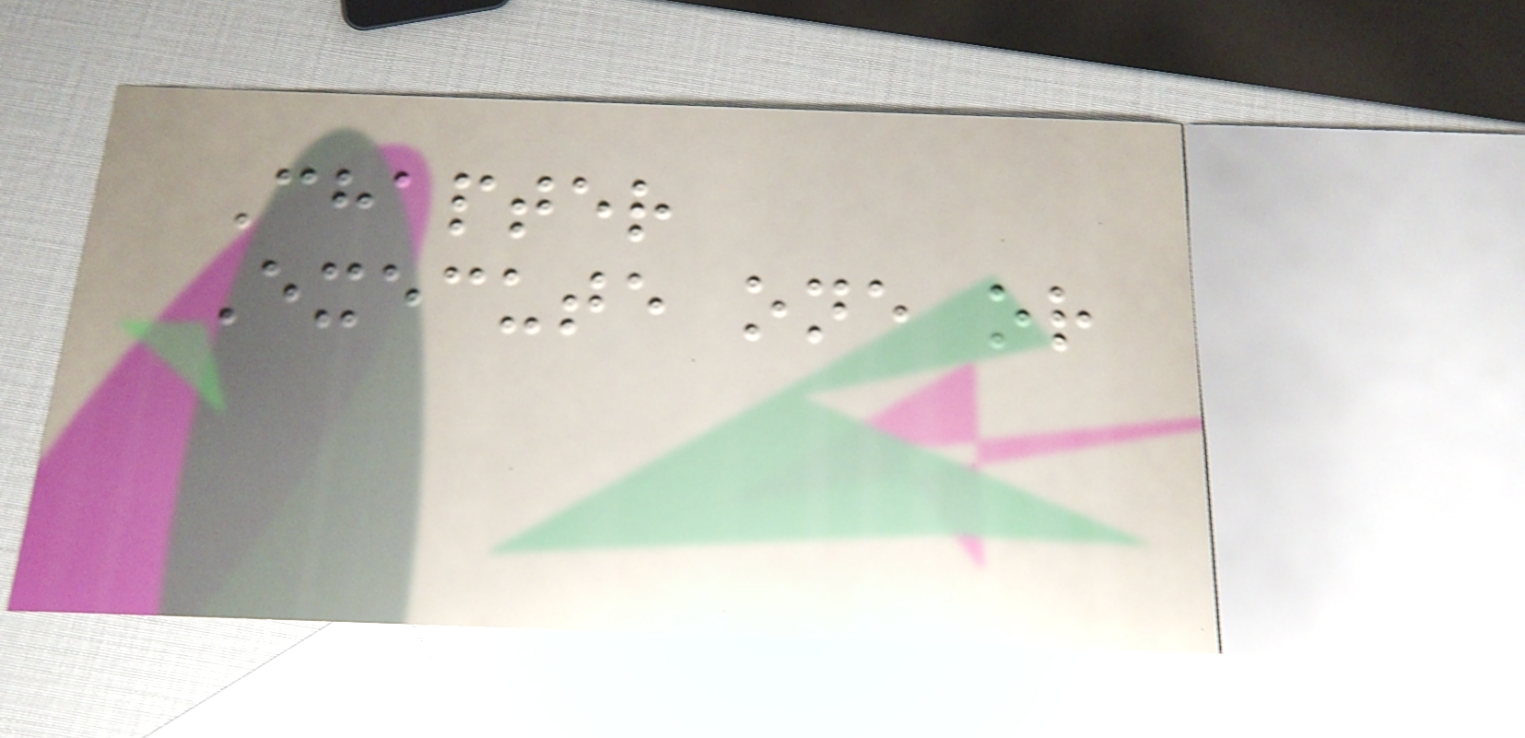Chapter
Execute one or
